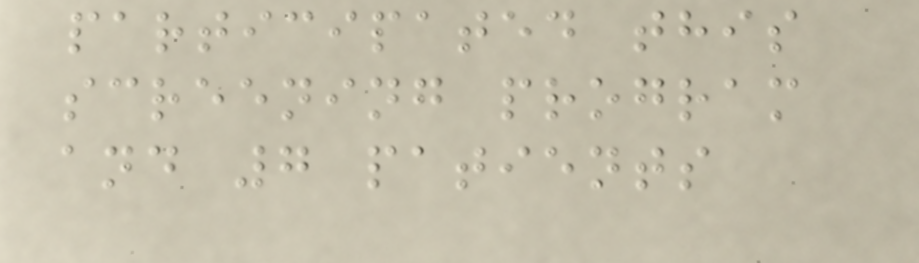participated this
screening program
and 7 patients
